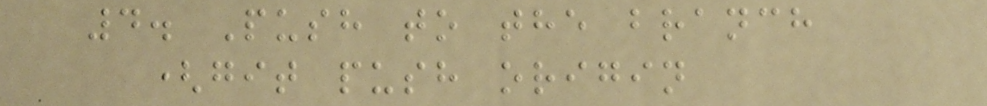4. Push to the branch
(git push origin
